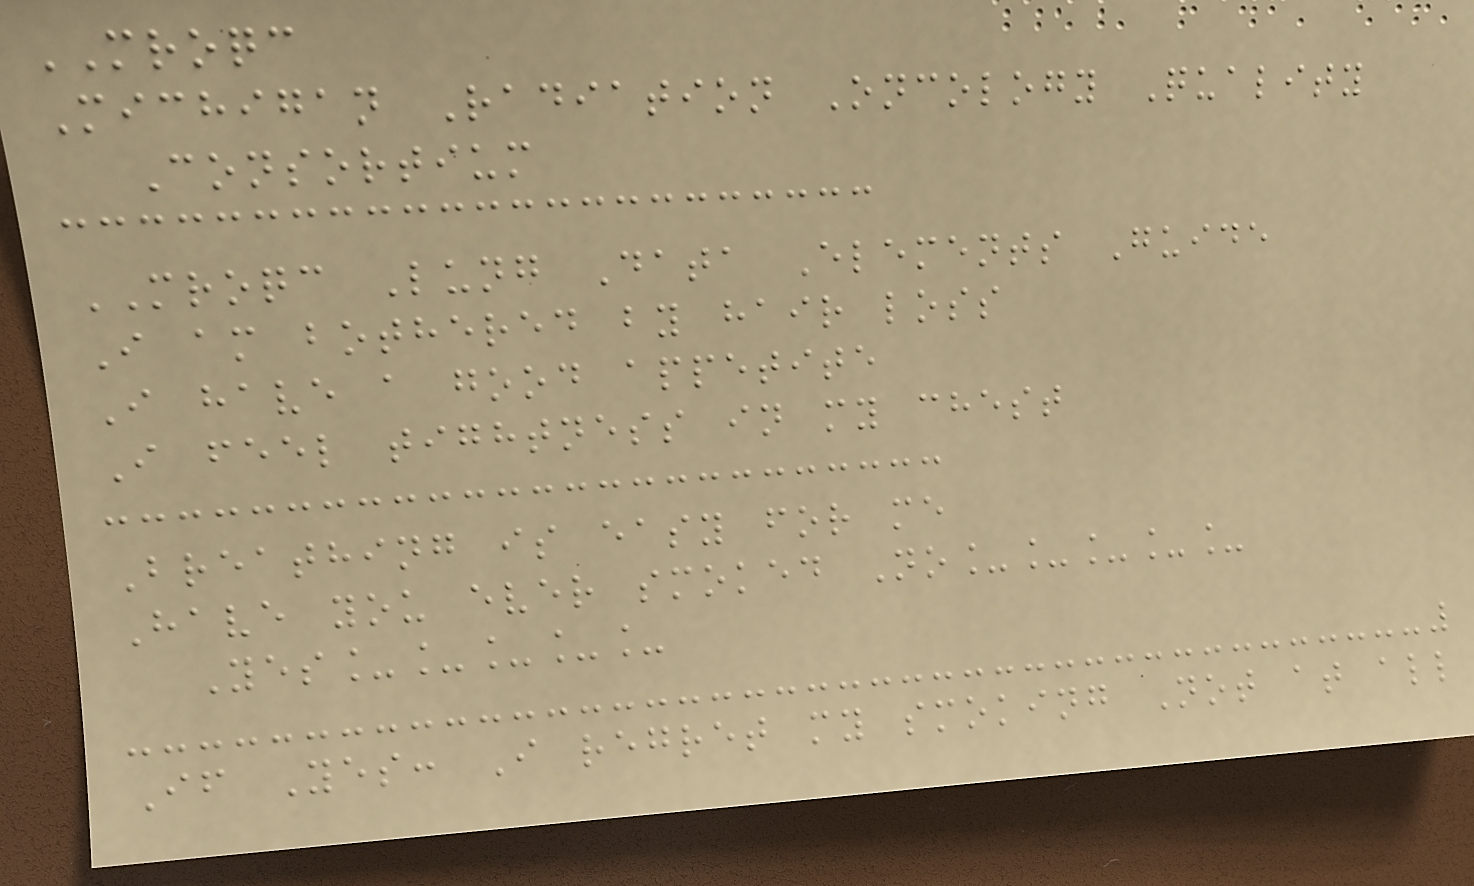MROQC
Michigan Radiation Oncology Quality
Consortium
MROQC Lung Data Elements Guide
I am bothered by hair loss
I have a good appetite
I feel tightness in my chest
Breathing is easy for me
Have you ever smoked No_____
Yes_____
If Yes: I regret my smoking Not at all
